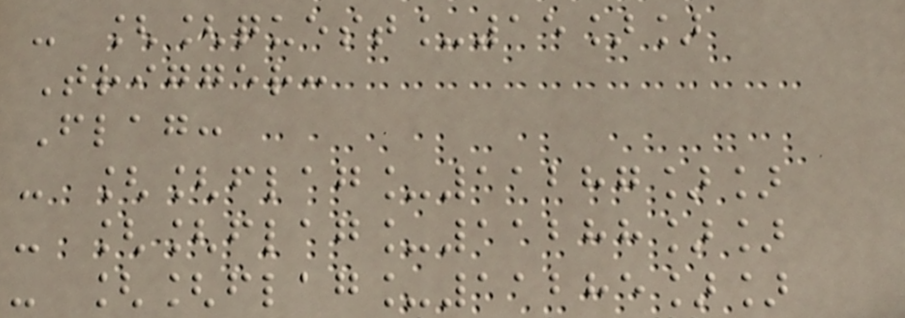- [[quest_15]]
Trigger:
Flag:
- [[flag_11287]]
- [[flag_11288]]
- [[flag_11285]]
